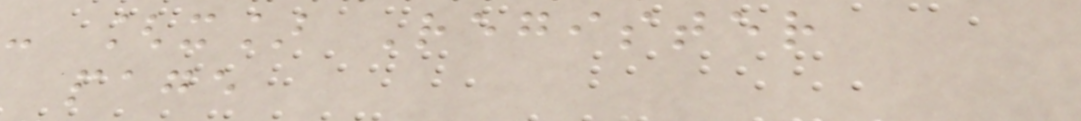- [x] Register
page
